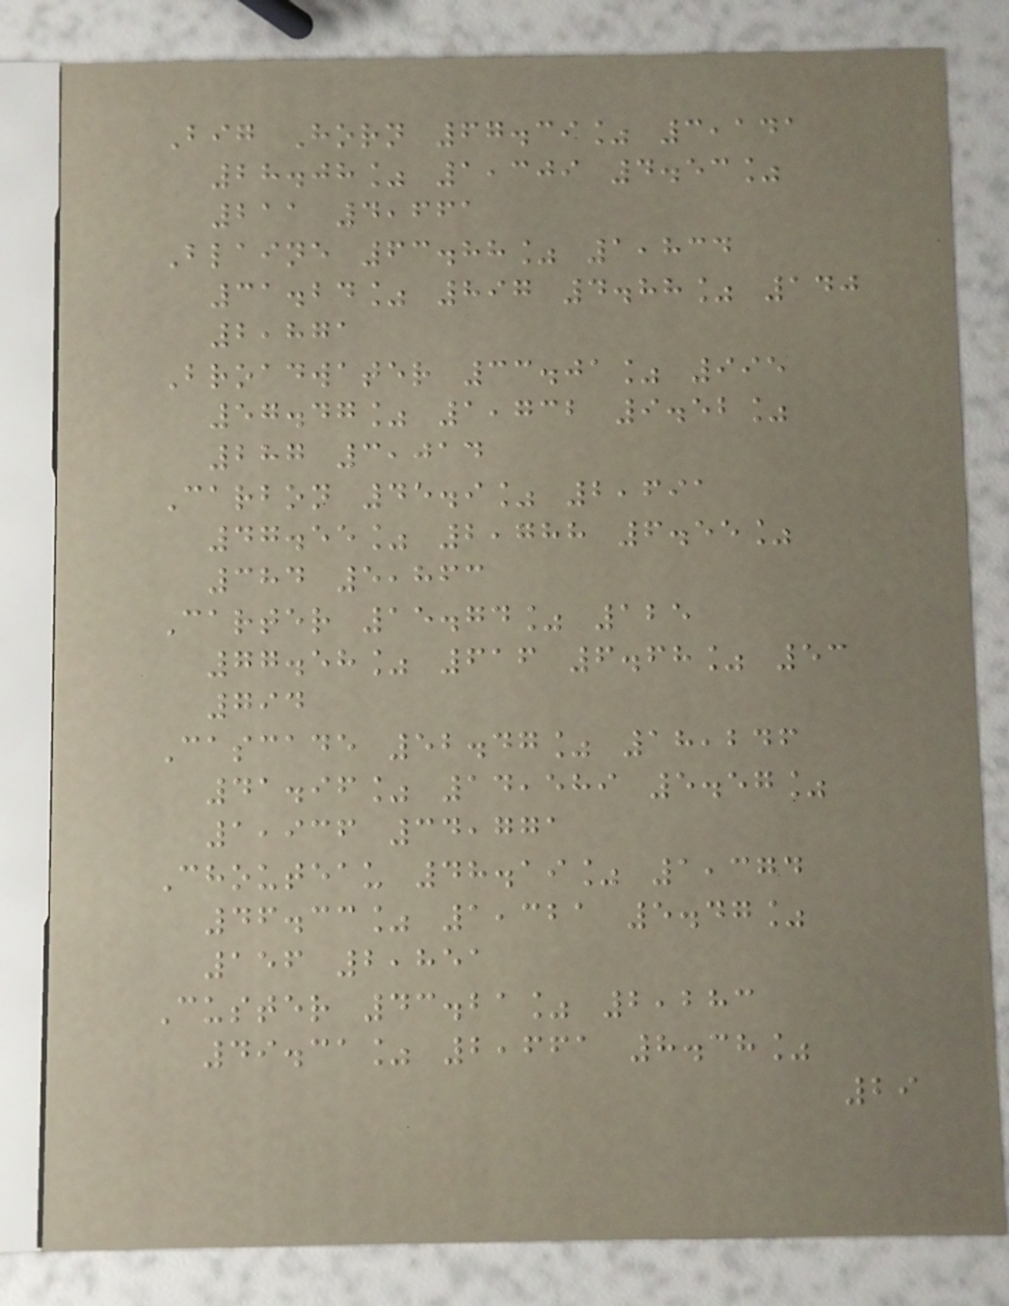Big Horn 67.39% 3,141
28.08% 1,309 4.53%
211 4,661
Blaine 63.88% 1,834
31.24% 897 4.88% 140
2,871
Broadwater 33.01% 995
57.47% 1,732 9.52%
287 3,014
Carbon 45.9% 2,691
47.55% 2,788 6.55%
384 5,863
Carter 15.74% 125
77.58% 616 6.68% 53
794
Cascade 52.47% 18,246
41.96% 14,589 5.57%
1,936 34,771
Chouteau 48.19% 1,374
46.33% 1,321 5.47%
156 2,851
Custer 43.21% 2,283
49.31% 2,661 8.38%
29
